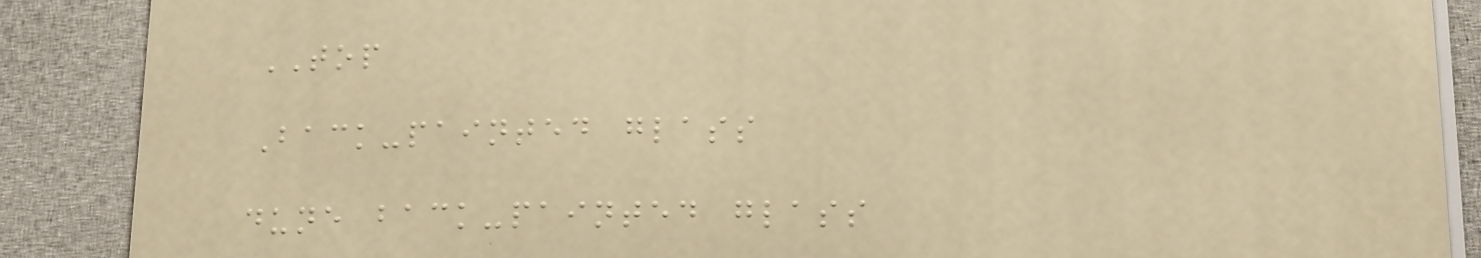TOP
Back-painted glass
dune back-painted glass
